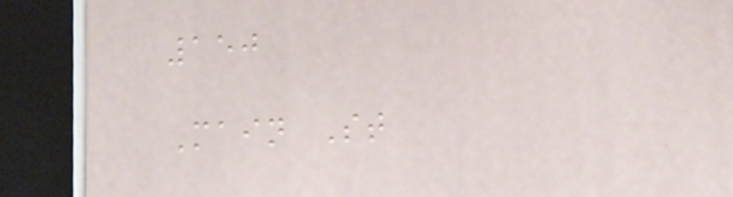150
Main St
